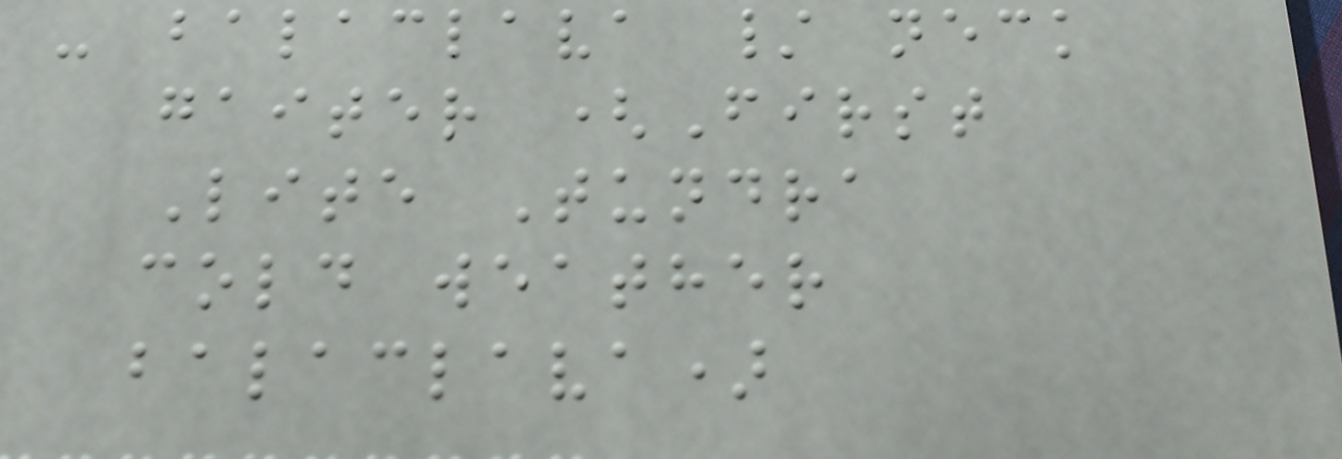- balaclava / neck
gaiter (First
Lite Tundra
cold weather
balaclava)
